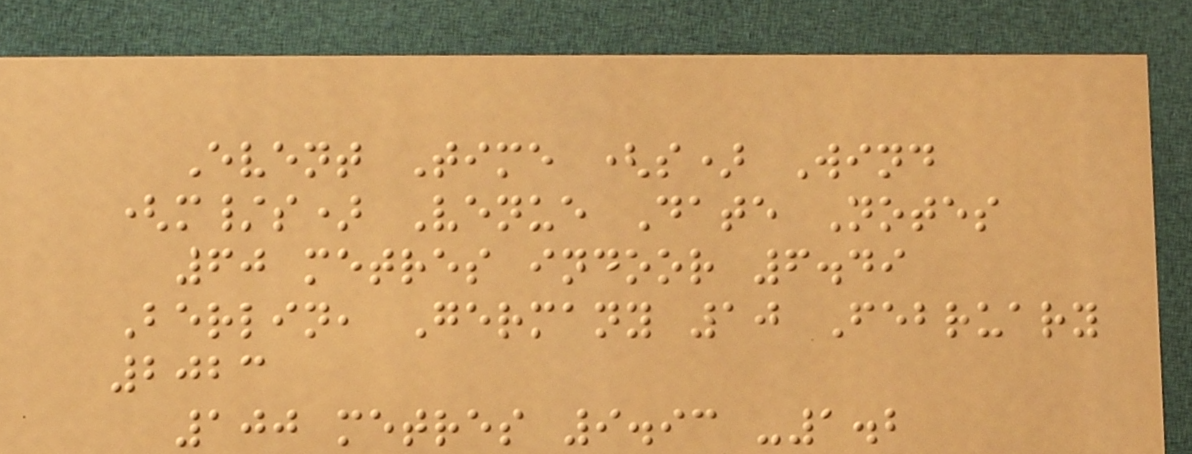Event Time (s) Wind
(m/s) Venue Date Notes
60 metres indoor 6.49
Berlin, Germany 10 February
2023
100 metres 9.93 -1.2
